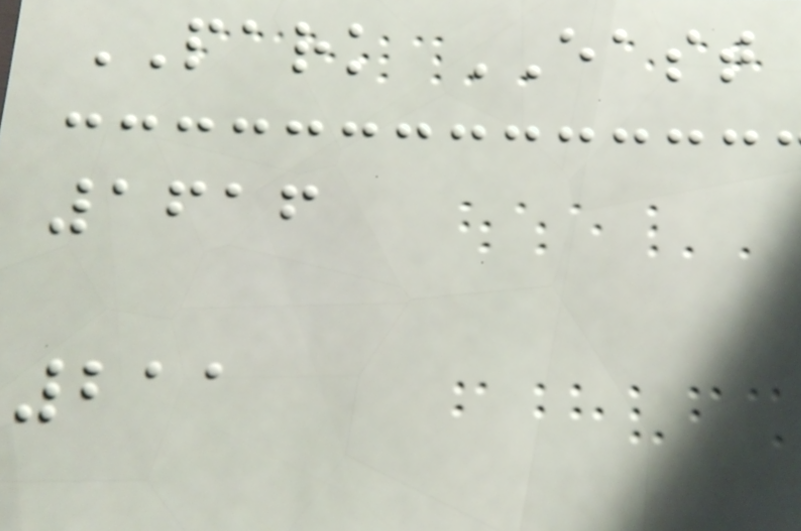PARK EAST
1616
211
